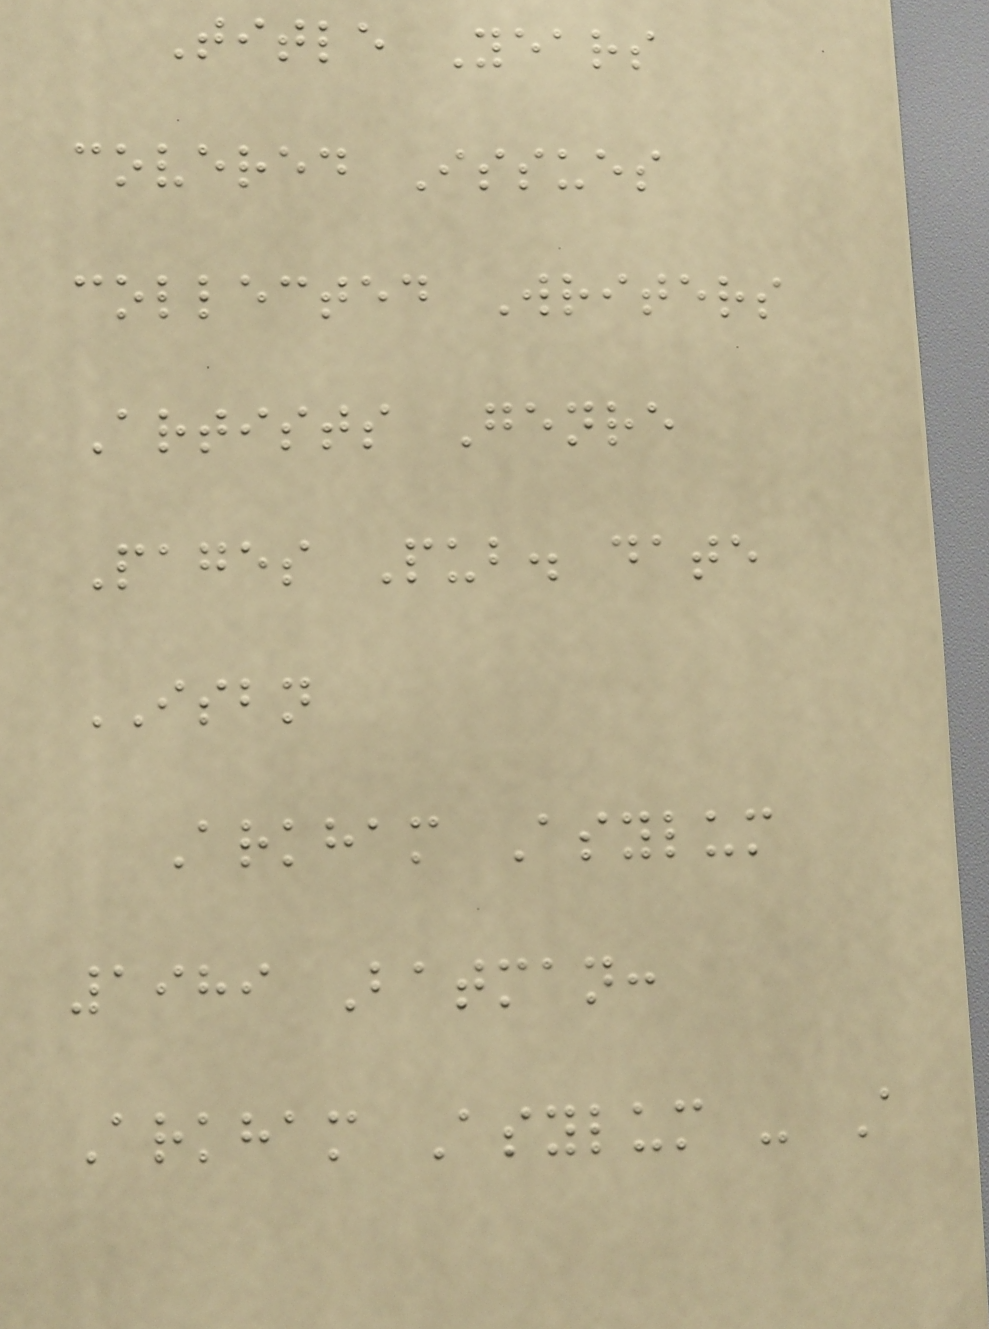Title Years
covered Issues
collected Writers
Artists Genre
Pages Pub. date
ISBN
Arkham Asylum
1989 Batman:
Arkham Asylum - A
